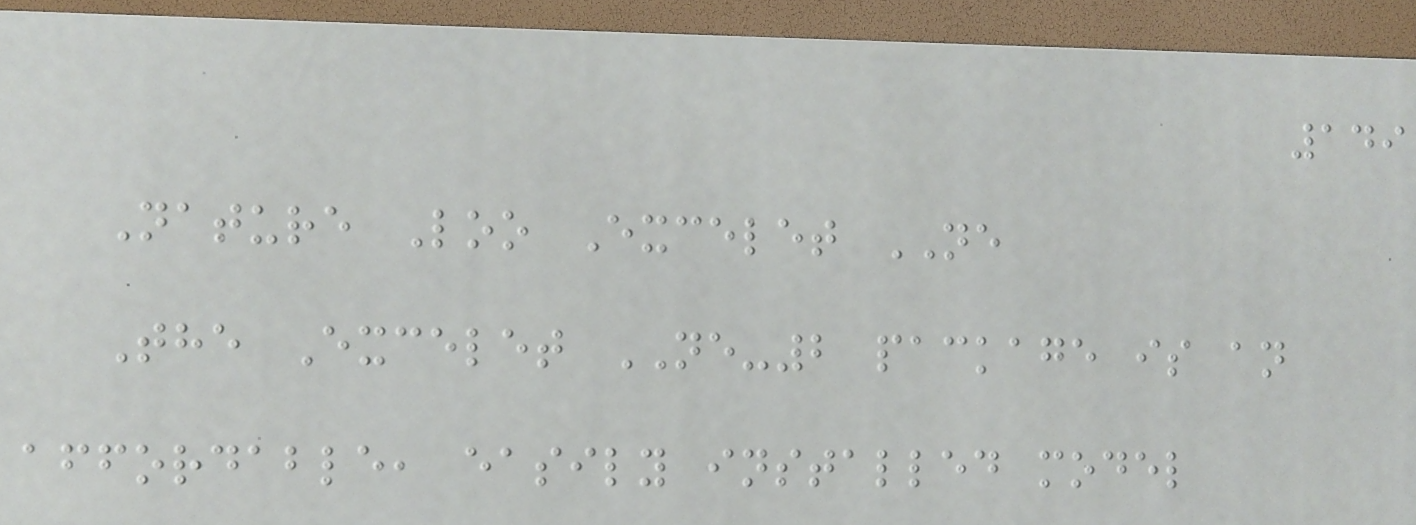149
Nature Loo Excelet NE
The Excelet NE-2 package is an
affordable, easily installed model
